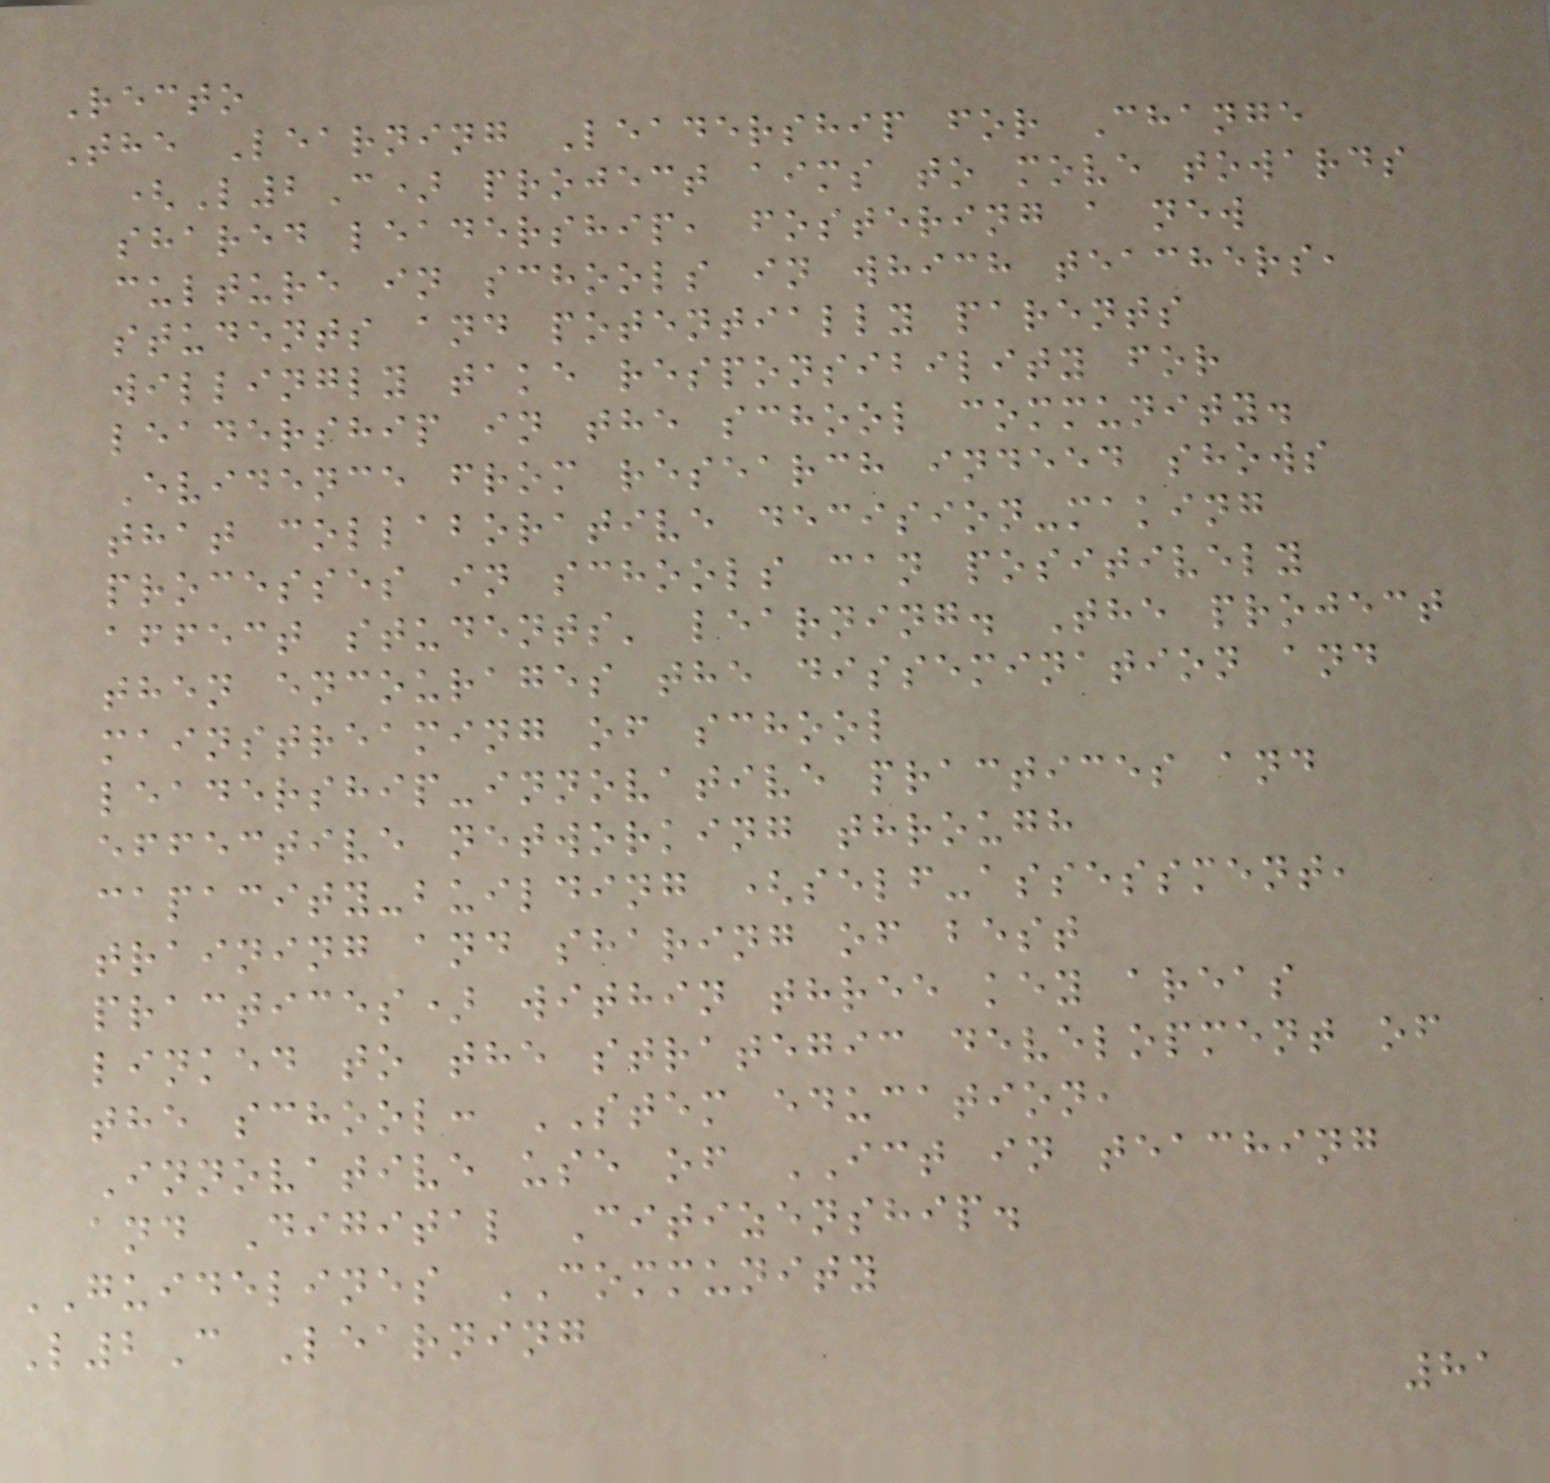Recto
The Learning Leadership for Change
(L2C) project aims to move towards
shared leadership, fostering a new
culture in schools in which teachers,
students and potentially parents
willingly take responsibility for
leadership in the school community.
Evidence from research indeed shows
that collaborative decision-making
processes in schools can positively
affect students' learning. The project
then encourages the dissemination and
mainstreaming of school
leadership-innovative practices and
effective networking through
capacity-building (self-assessment,
training and sharing of best
practices) within three key areas
linked to the strategic development of
the school: STEM education,
Innovative use of ICT in teaching
and Digital Citizenship.
GUIDELINES COMMUNITY
L2C Learning
81
